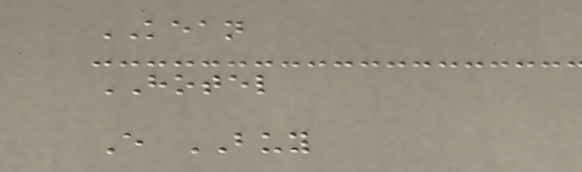KEAN
HOTEL
E BUY
